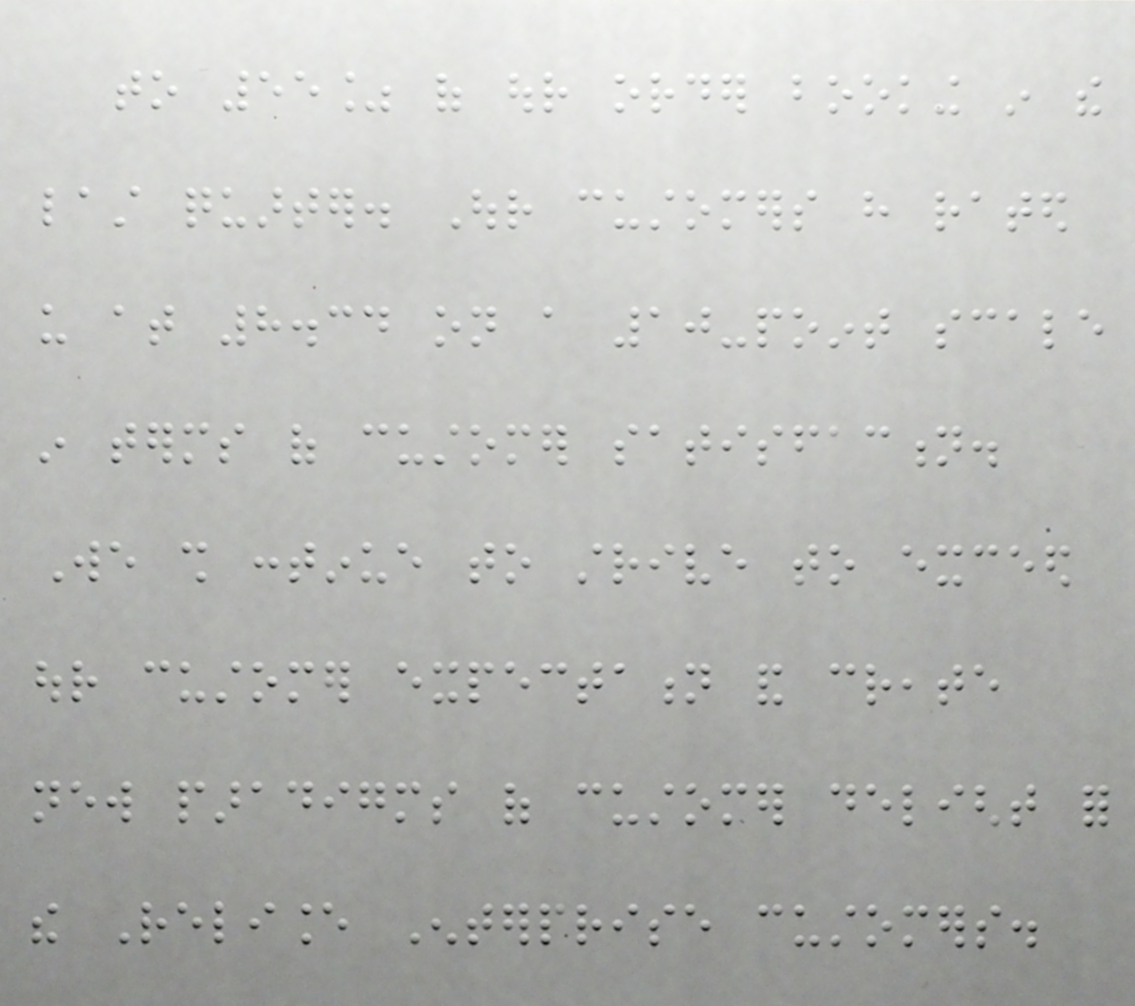to 55% of our order booking in the
last quarter. Our customers have rated
us at 8.34 on a 10-point scale
in terms of customer satisfaction.
We shall continue to strive to exceed
our customer expectation and create
new paradigms of customer delight for
the Reliance Enterprise customers.
